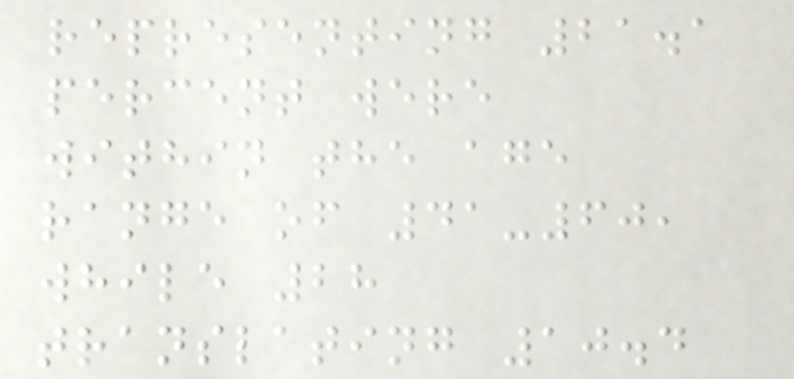representing 21.1
percent were
within the age
range of 41-60,
while 28
translating 10.4
